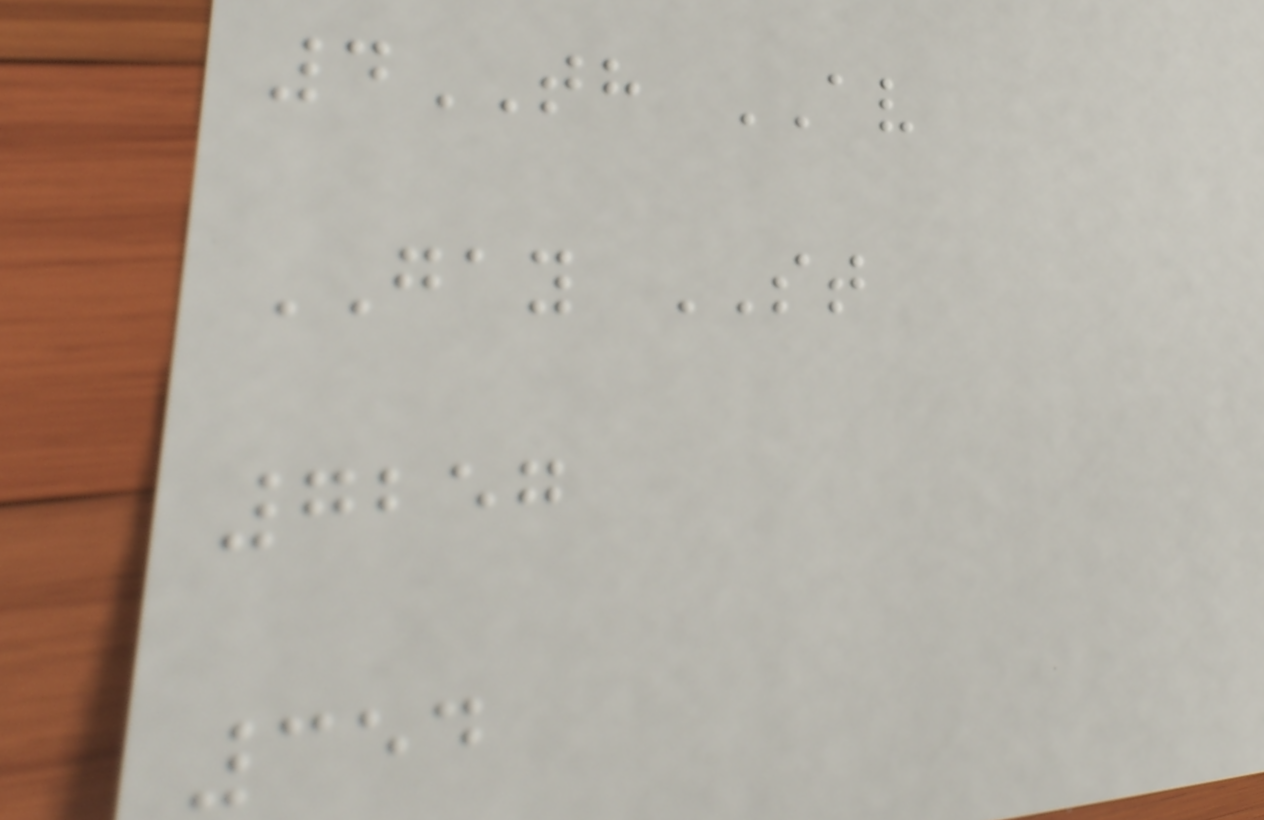4TH AV
GAY ST
7257
354
